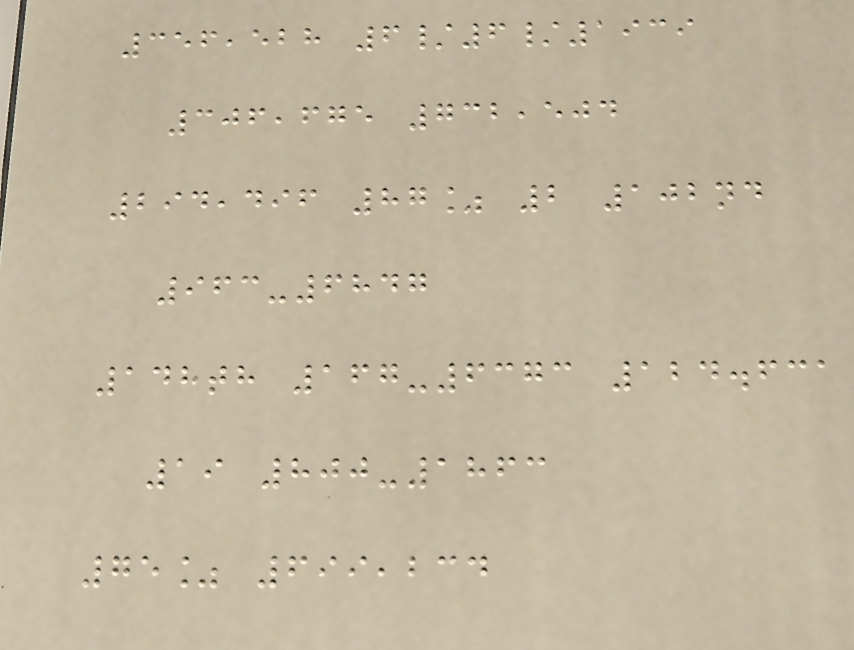356,528 6/6/1939
306,675 732,504
294,496 87% 2 102nd
963-6847
148th 167-6373 124.631
19 800-1863
75% 699,234
